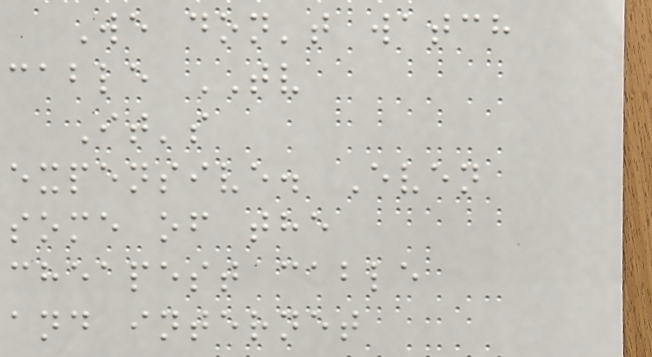We don't watch
cable TV
It's
expensive. Even
some of the
cheapest cable
and internet
